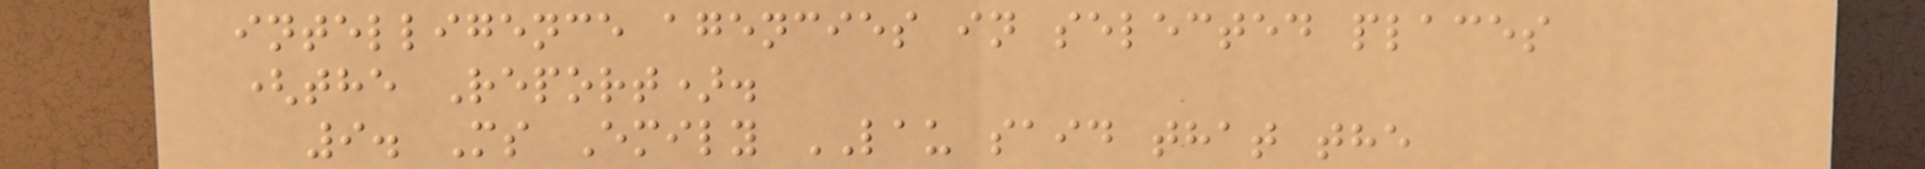intelligence agencies in selected places
(the Report).
9. Ms Emily LAU said that the
